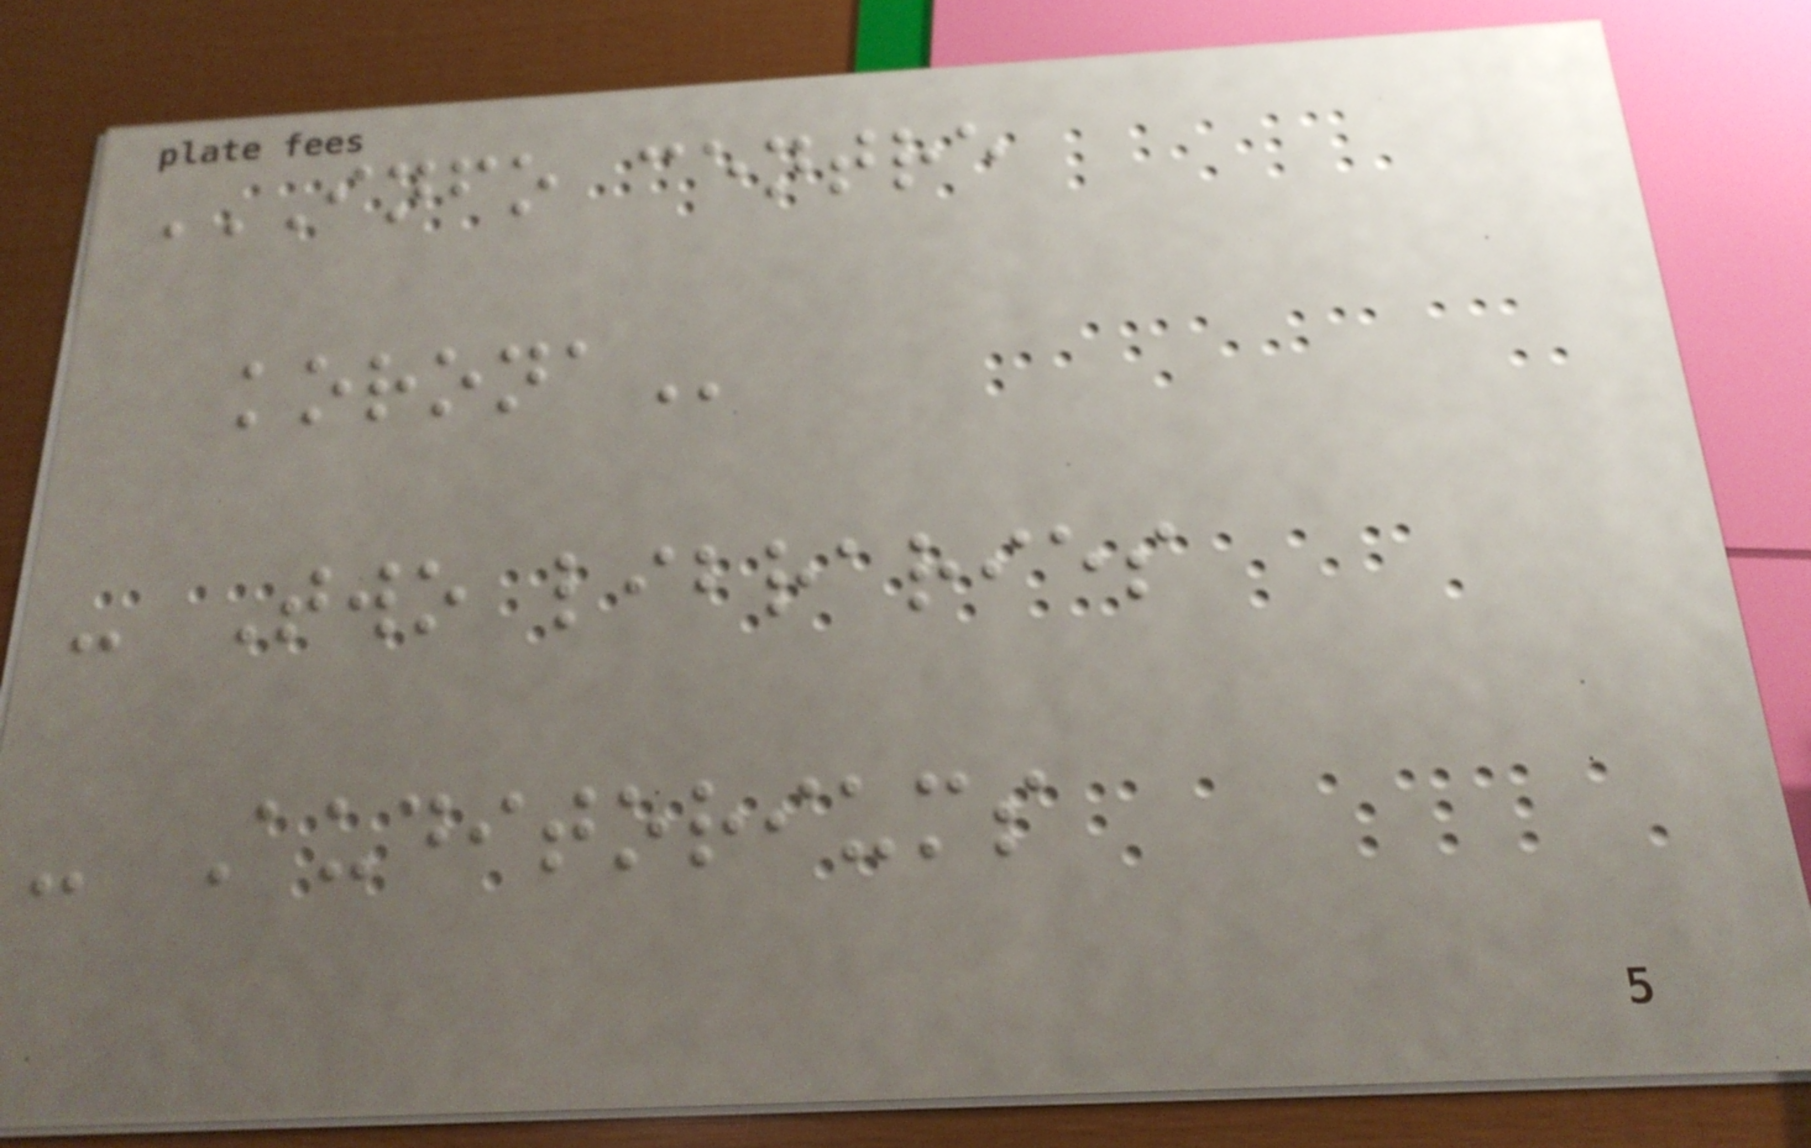INFO CENTRE
KORONA
- Two libraries
- Auditoriums
